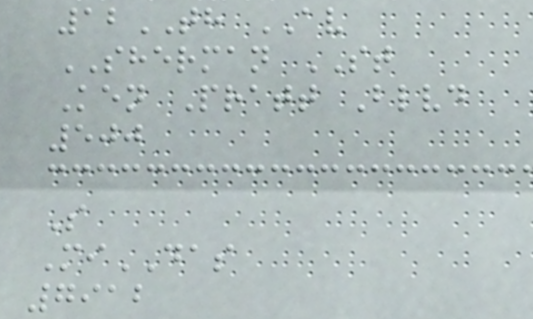12TH AV
SHERMAN ST
Ken Pratt Blvd
500
S
MiDAS
7912
